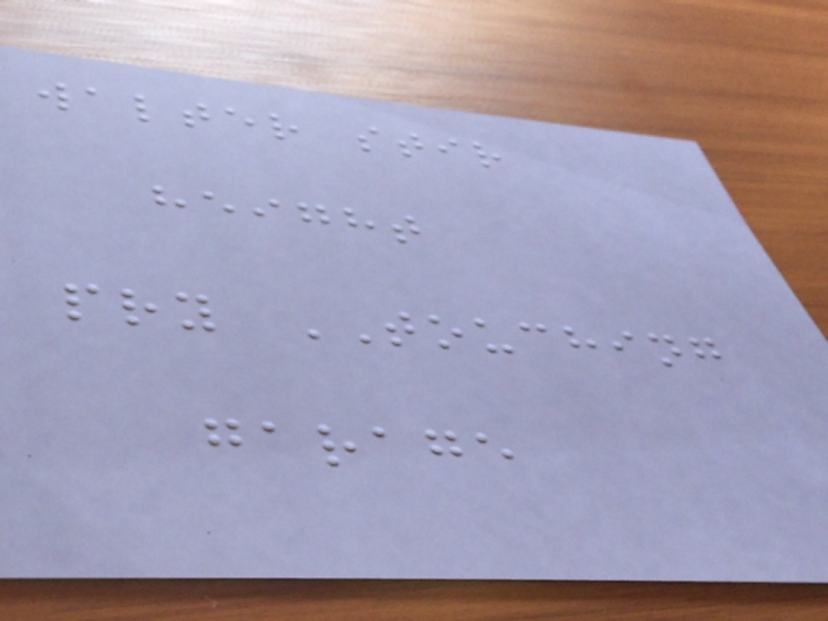walter stir
height
pry TOUCHING
garage
